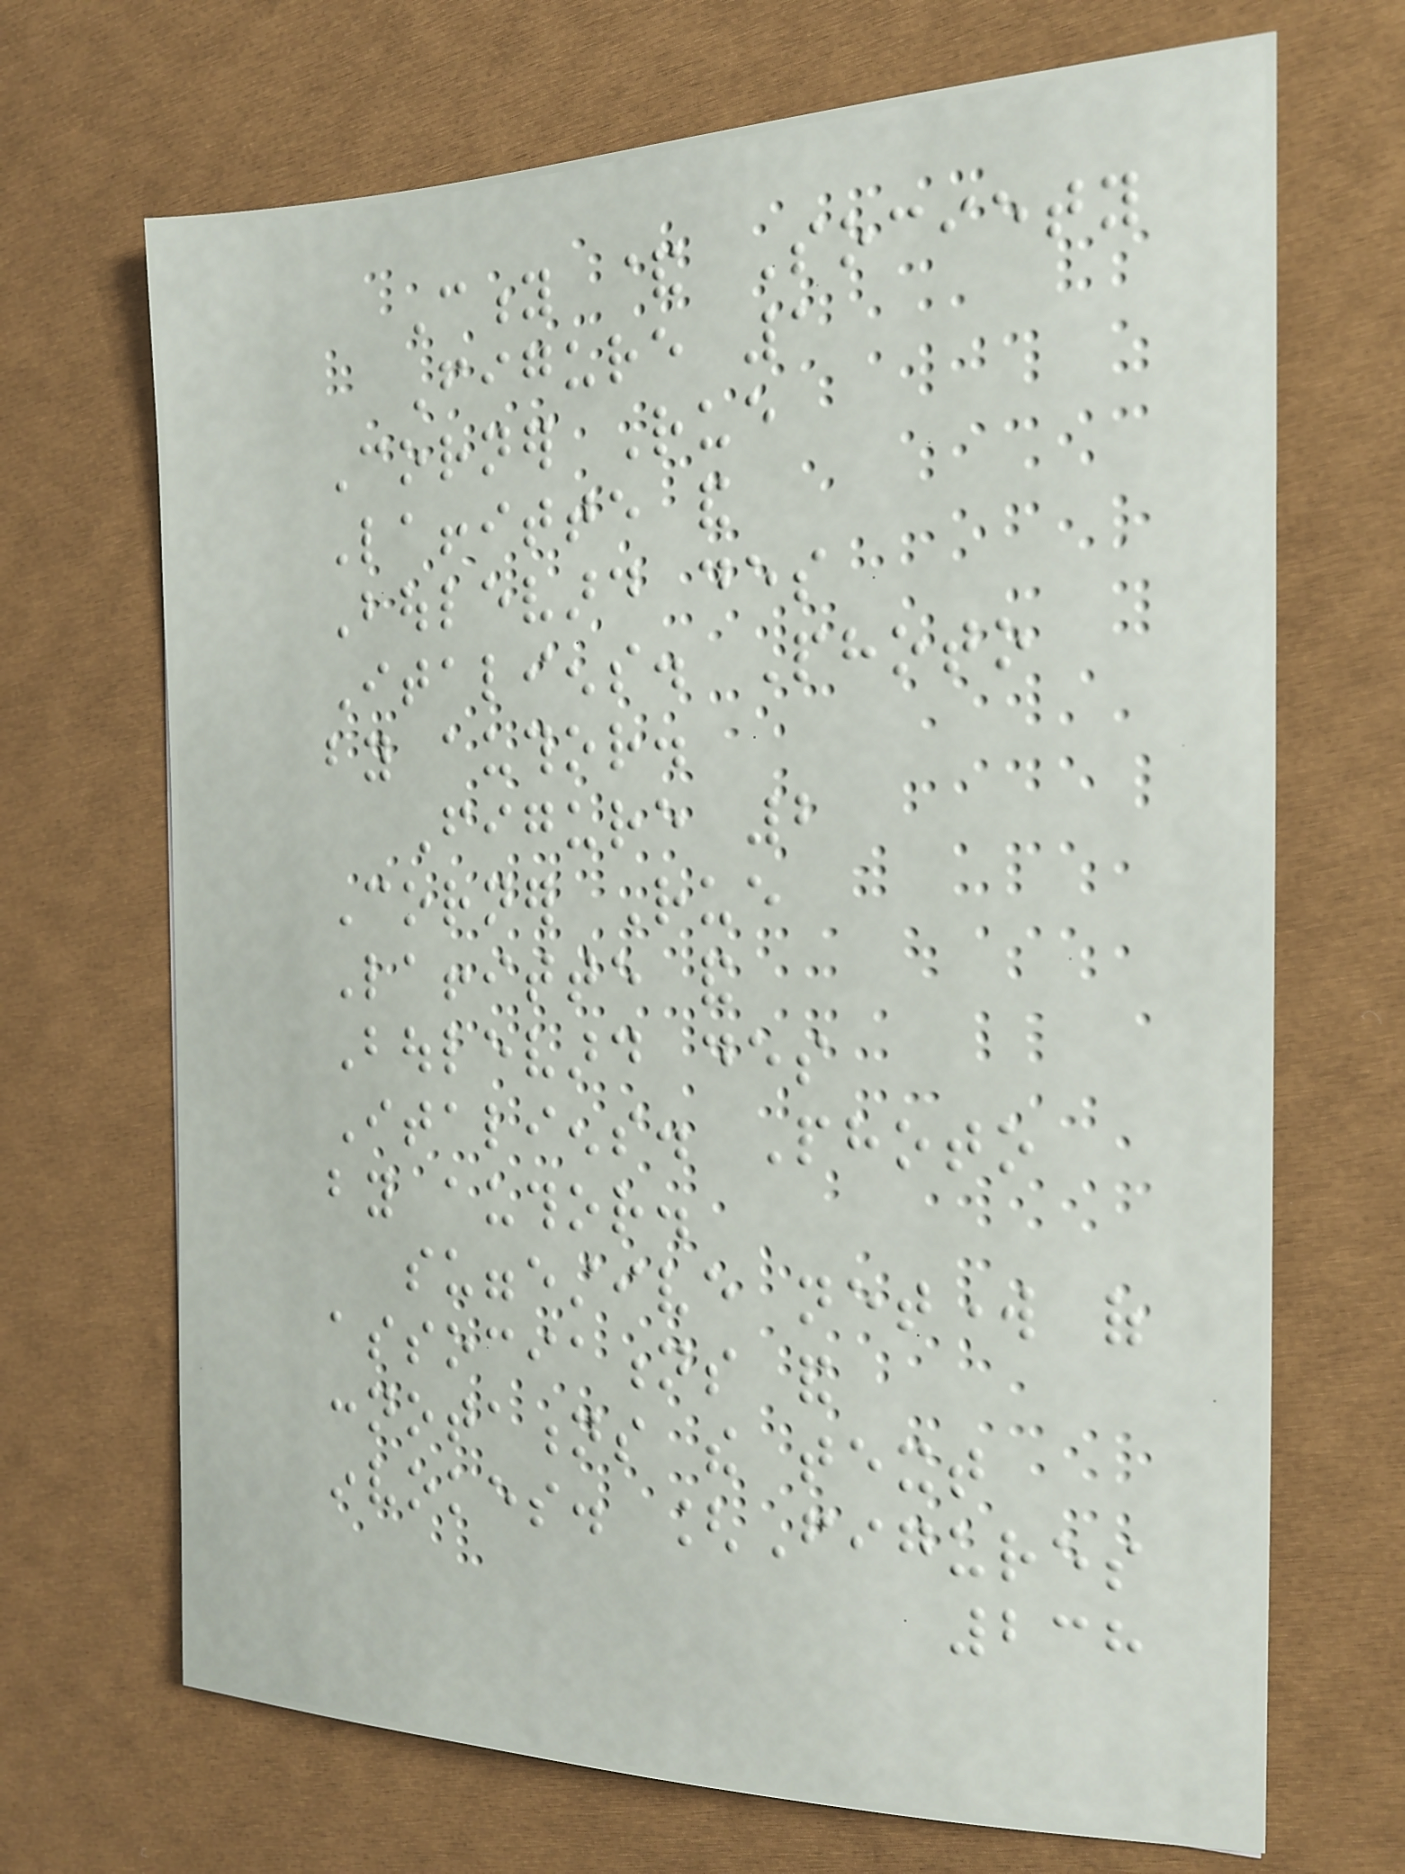City & Society
Figure 1
Corner Rue
Laffitte and
Boulevard des
Italiens. Photo
by author.
Figure 2
Corner Rue
Laffitte and
Boulevard des
Italiens. Photo
by author.
suggestive network of
associations and
connotations the text
invokes. [Figures
238
